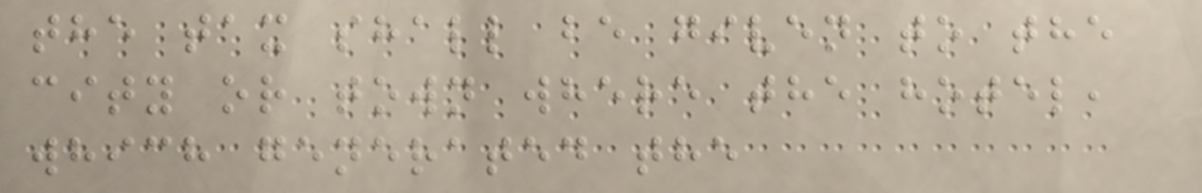the tax shall be given to the
city or town where the hotel,
which generated the
